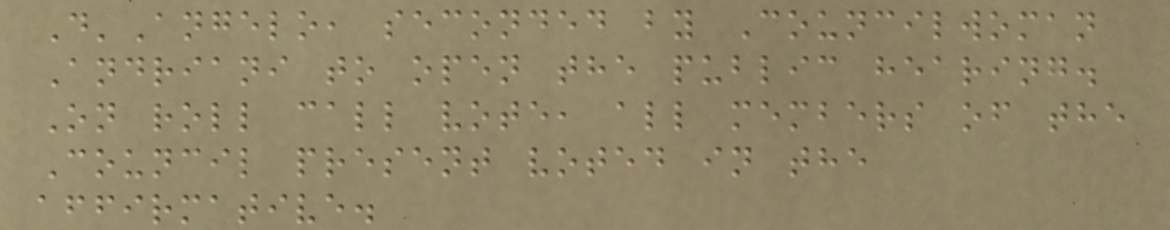D'Angelo, seconded by Councilwoman
Andriani to open the public hearing.
On roll call vote, all members of the
Council present voted in the
affirmative.
